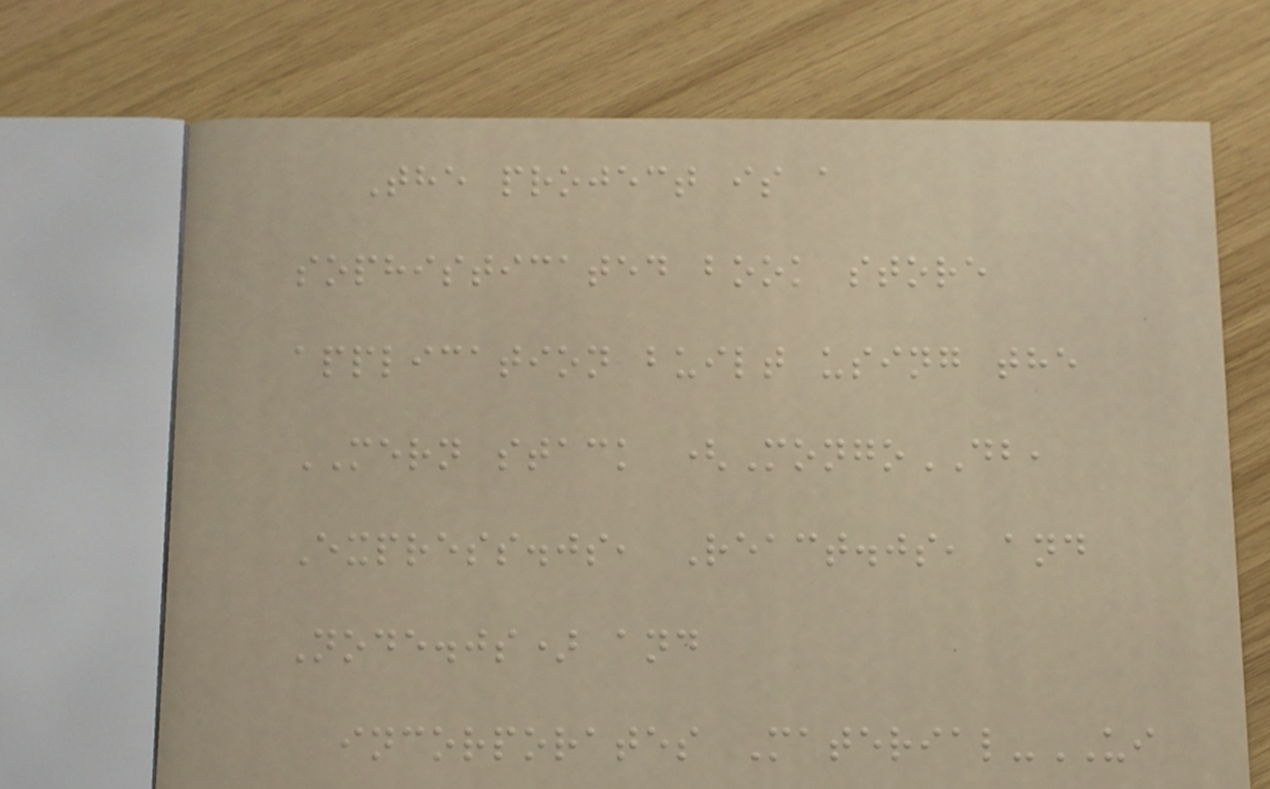The project is a
sophisticated book store
application built using the
MERN stack (MongoDB,
Express.js, React.js, and
Node.js) and
incorporates Material-UI
